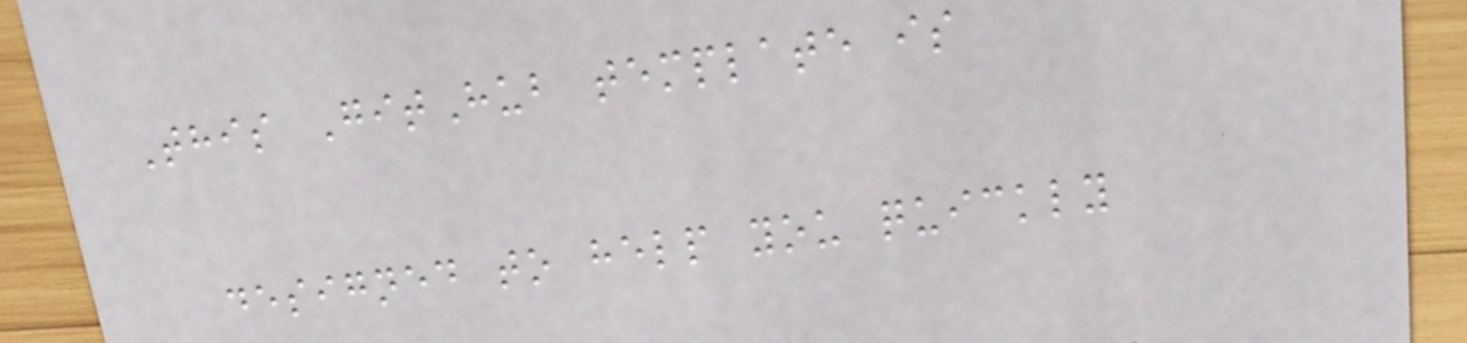This GitHub template is
designed to help you quickly
